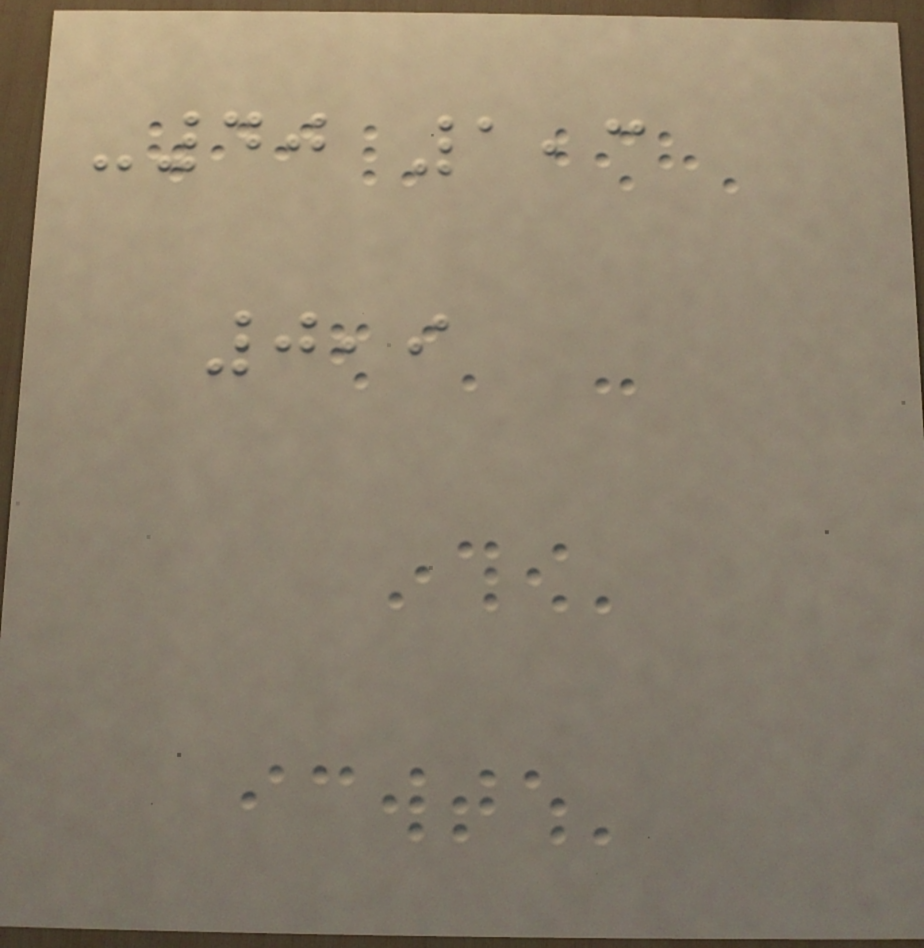-40 1,3
0,9
